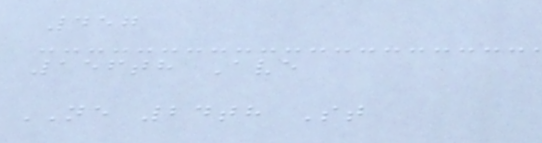457
156th Ave
NE 24th St
